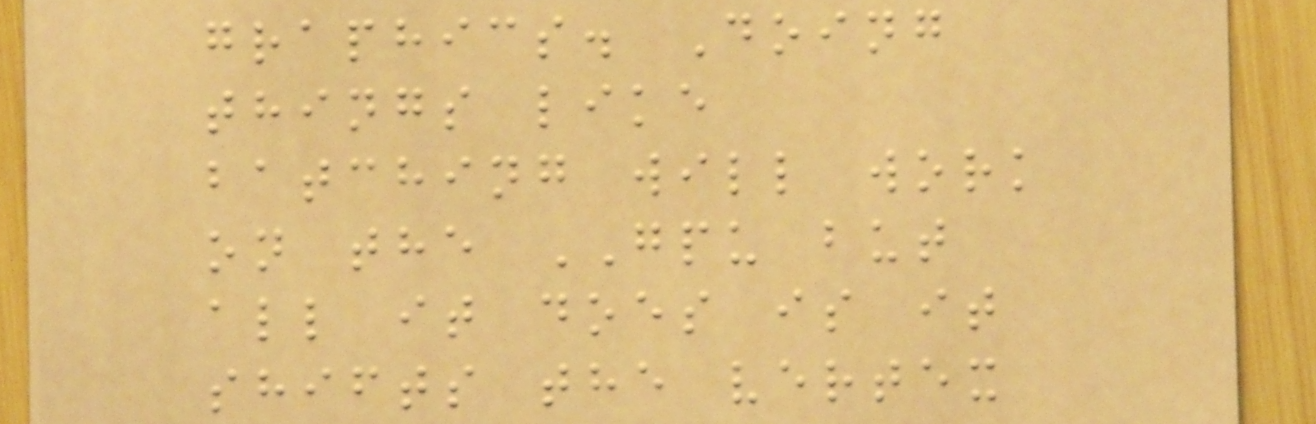graphics. Doing
things like
batching will work
on the GPU but
all it does is it
shifts the vertex
